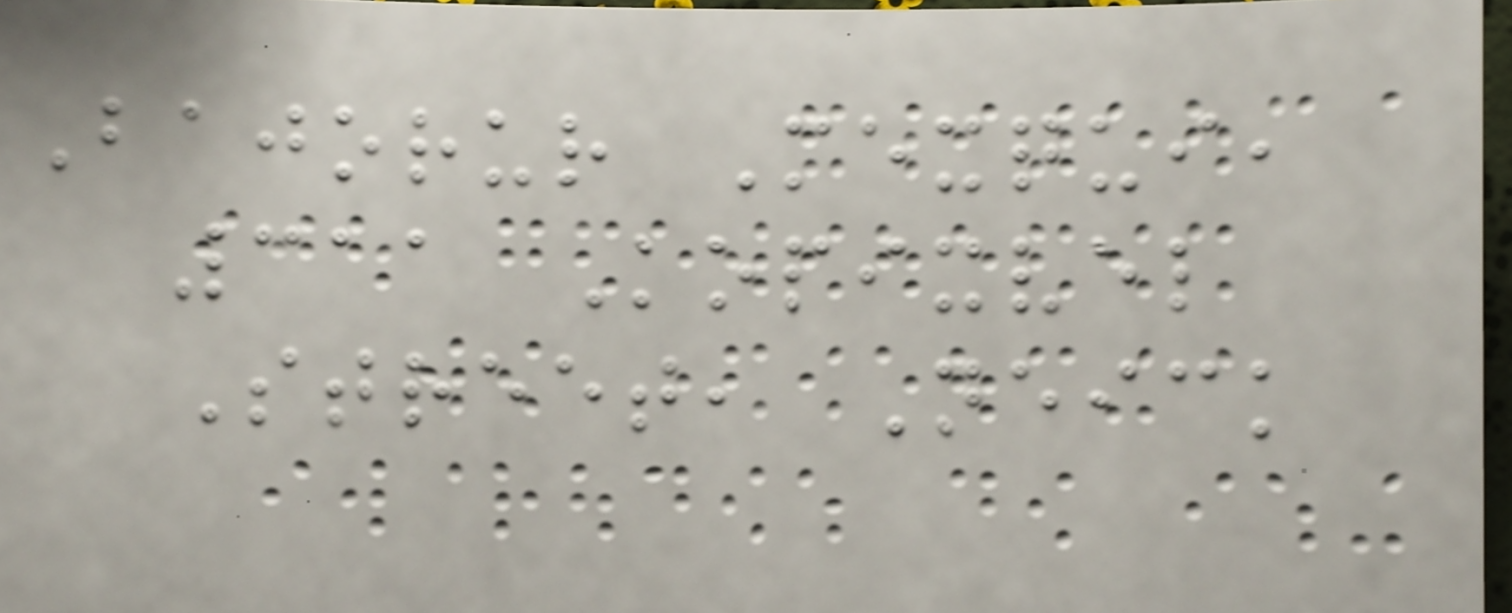Bajorur Mexqui,
311 Kopixvel
Street, Neick
